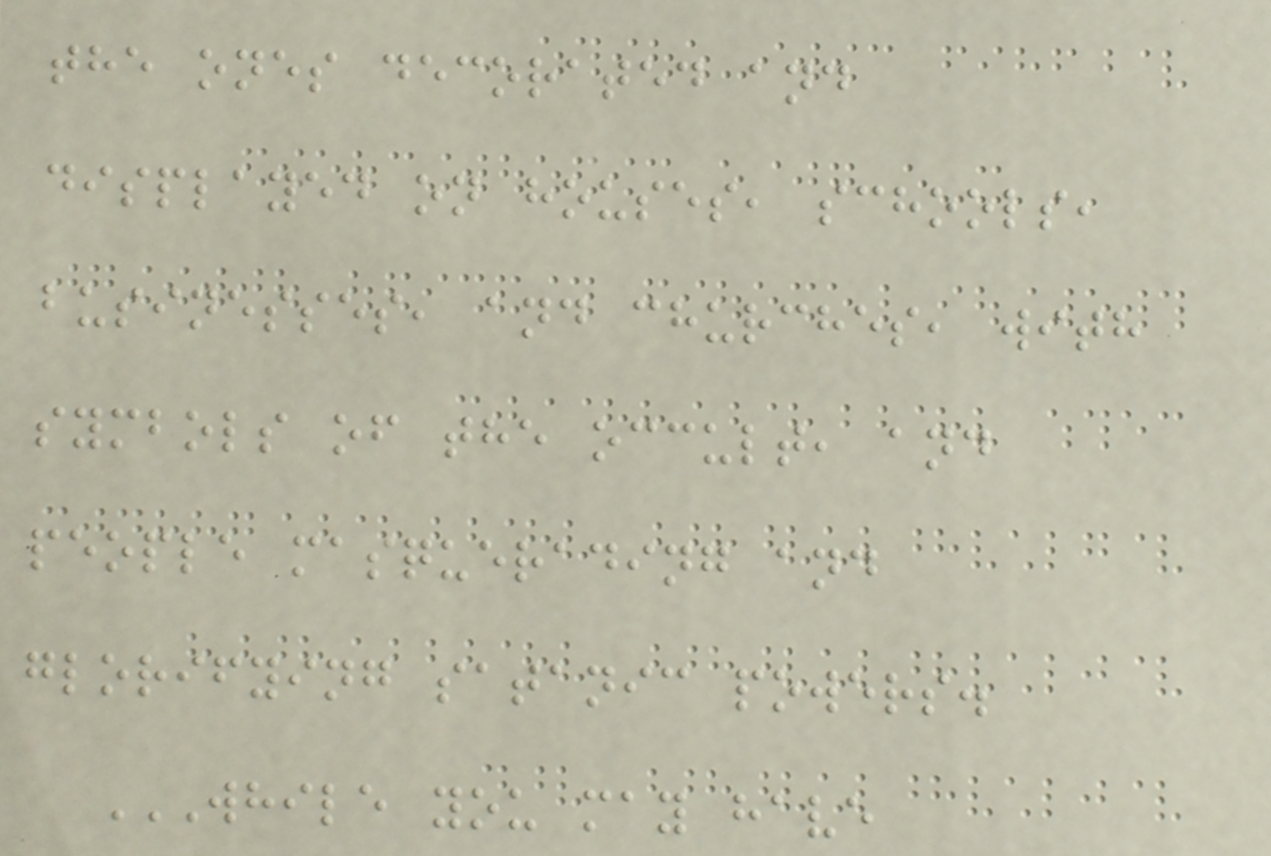the ones decorated and
displayed on houses, schools,
businesses, and churches, with
symbols of the occult, and
people masquerading and
glorifying satanic powers.
WHILE YOU MAY HAVE
